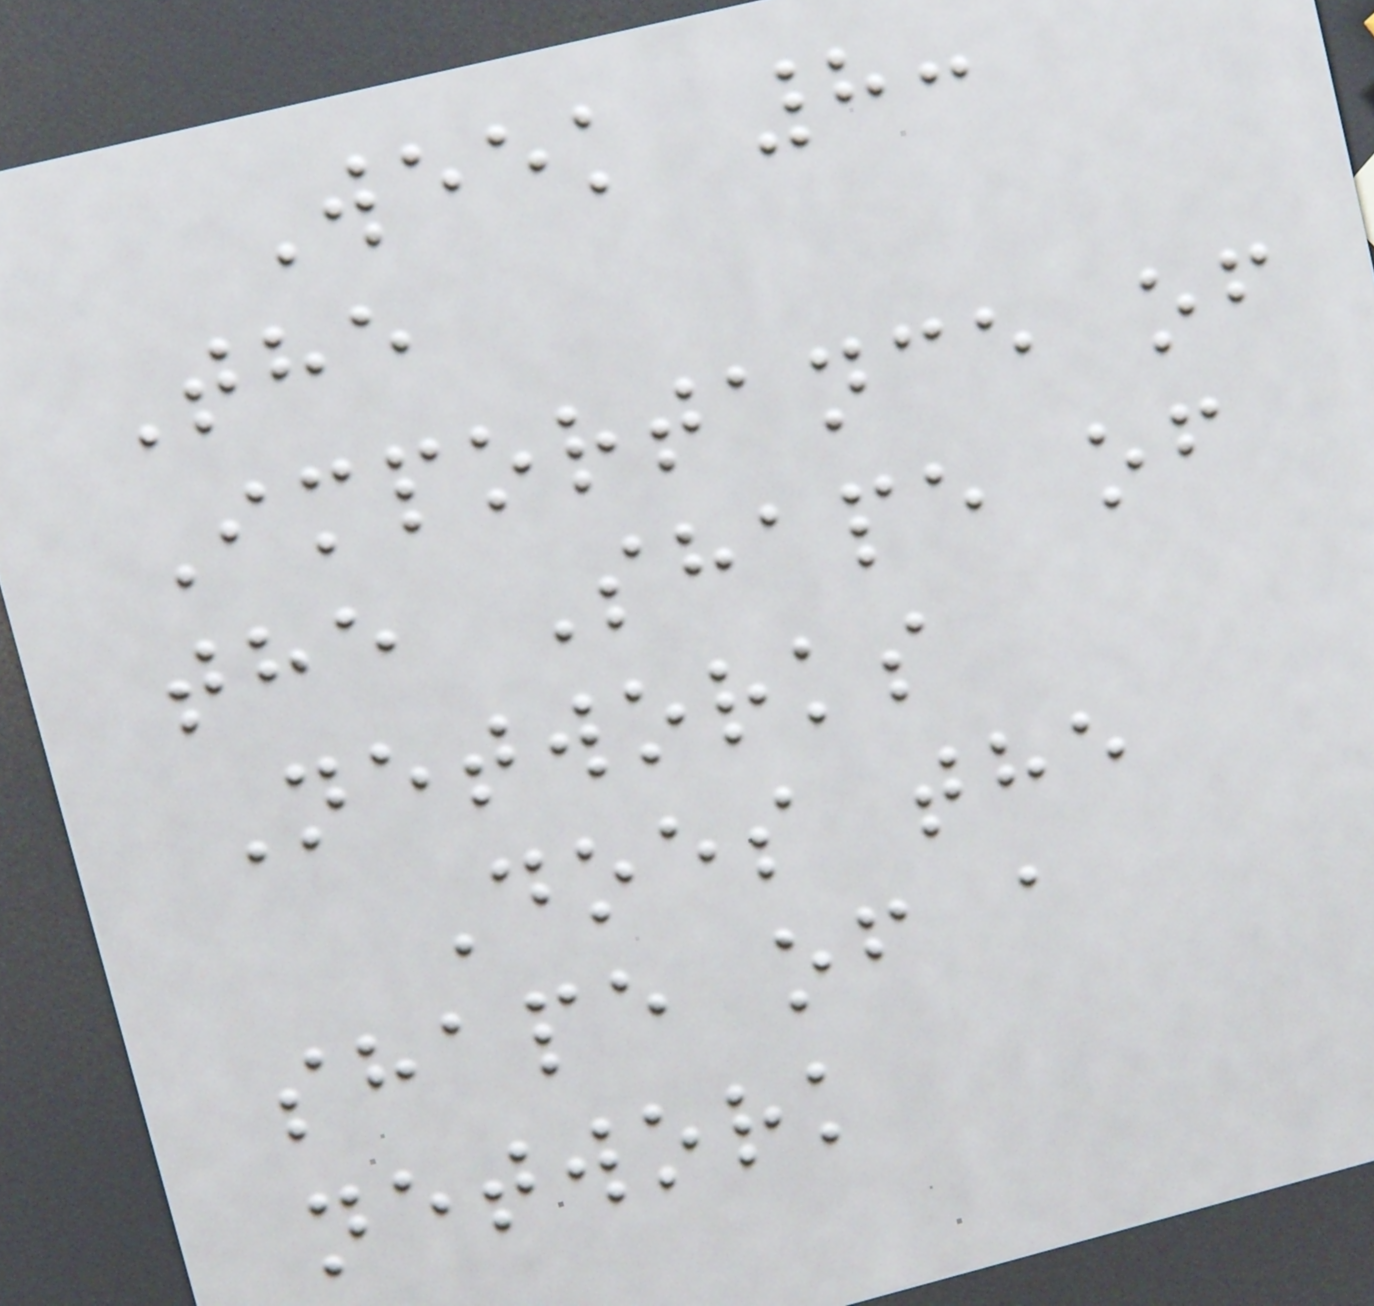Week 8:
The
Importance of
the Shape of
Networks
Does the
shape of a
network
